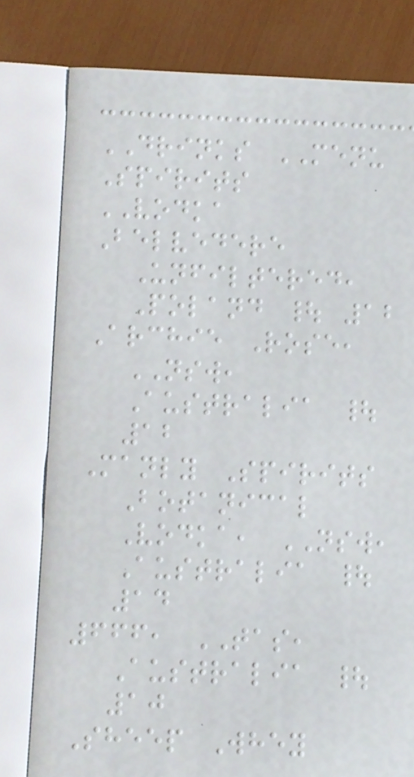DRINKS MENU
Spirits
VODKA
Belvedere
Unfiltered,
Poland | 12
Archie Rose,
NSW,
Australia |
12
Manly Spirits
Botanical
Vodka, NSW,
Australia |
14
666, TAS,
Australia |
10
Sheep Whey
